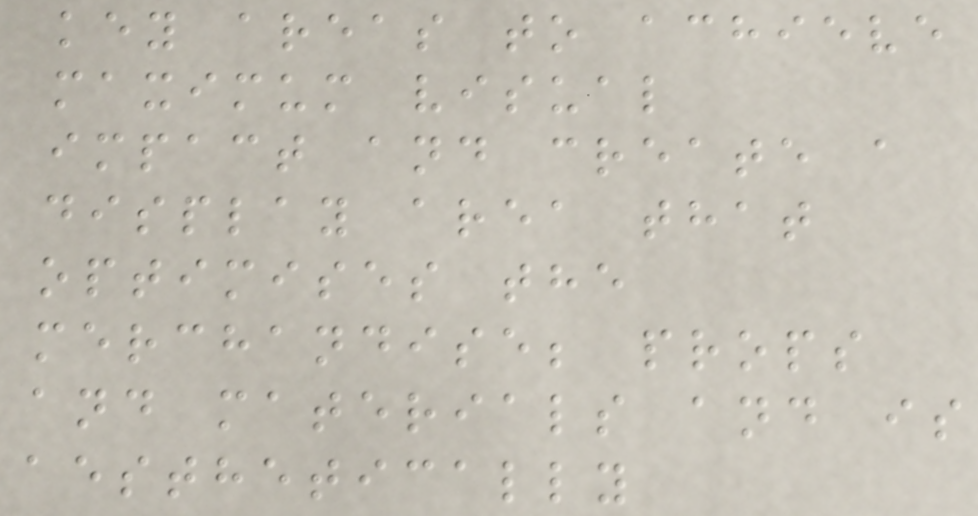key areas to achieve
maximum visual
impact and create a
display area that
optimises the
merchandise; props
and materials and is
aesthetically
